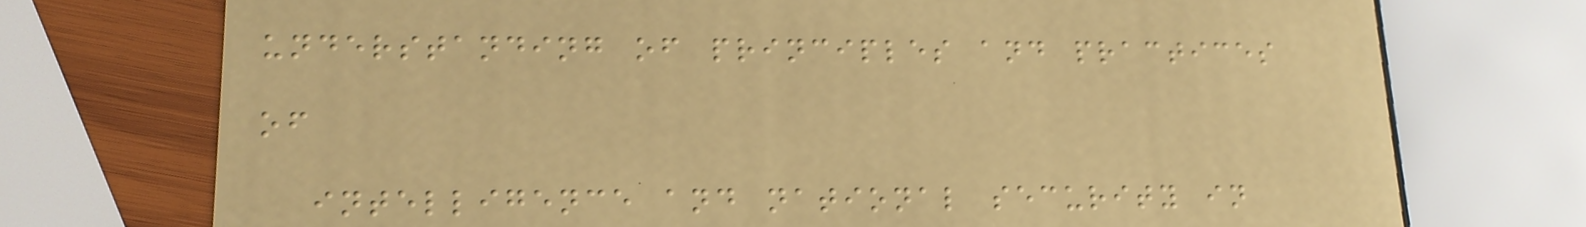understanding of principles and practices
of
intelligence and national security in
